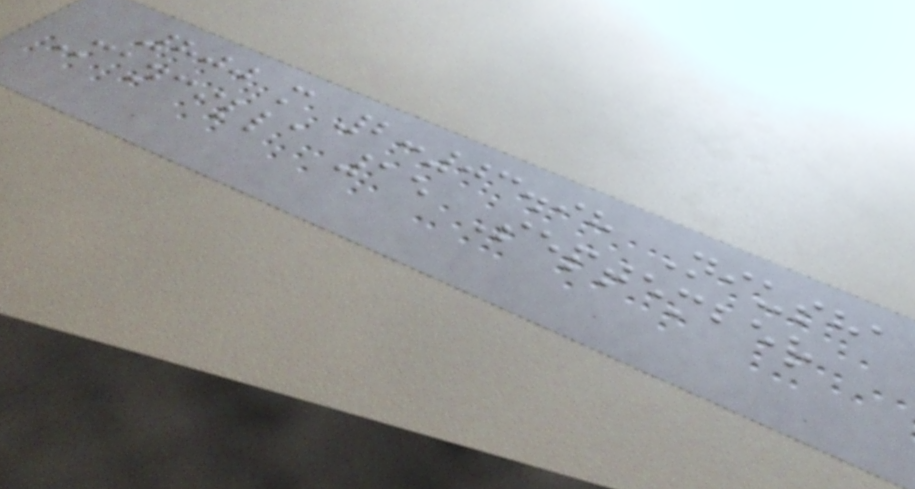800 m 2:03.98 Niusha
Mancilla 15 September
